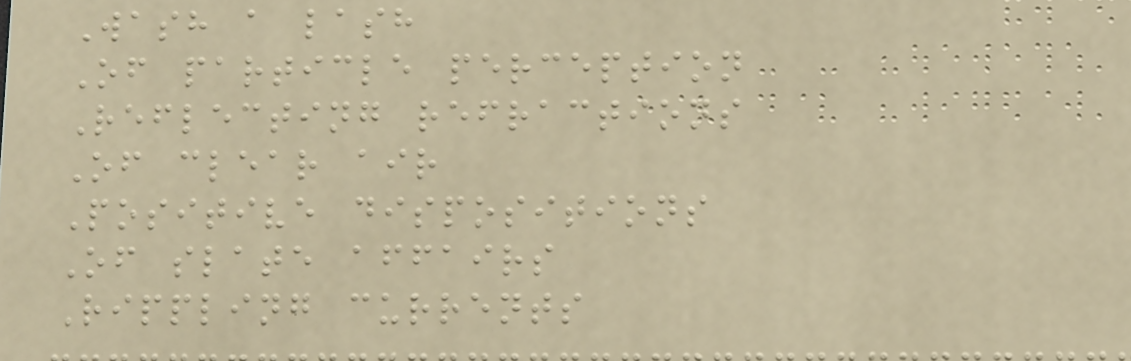Wash a lash
Of particle perception
Reflecting refractions
Of clear air
Positive dispositions
Of slate affairs
Rippling currents
